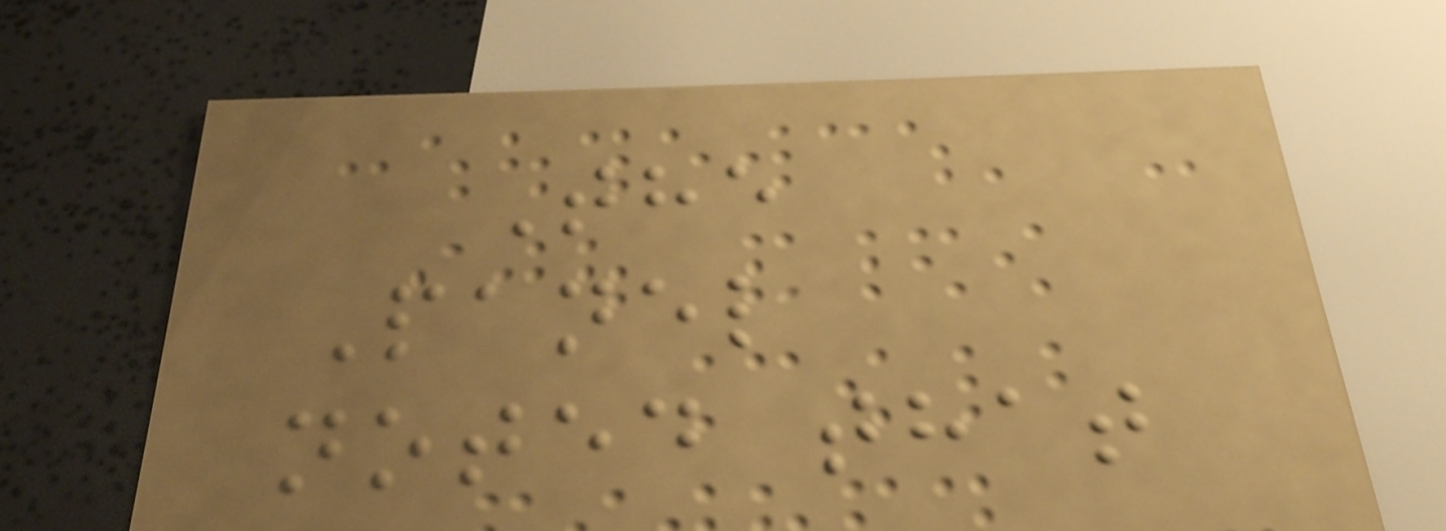The
Panel
noted that
